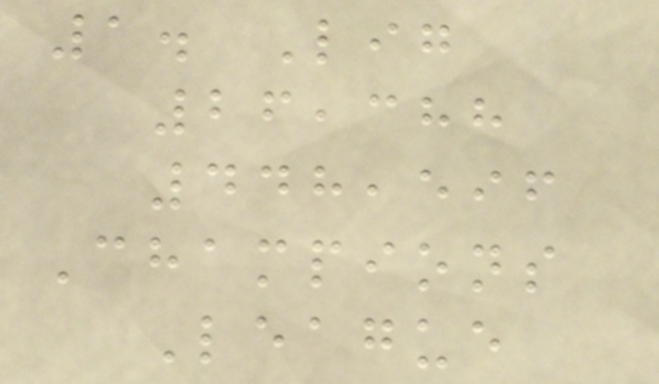1. Lig
26,388
448,596
Champions
League
